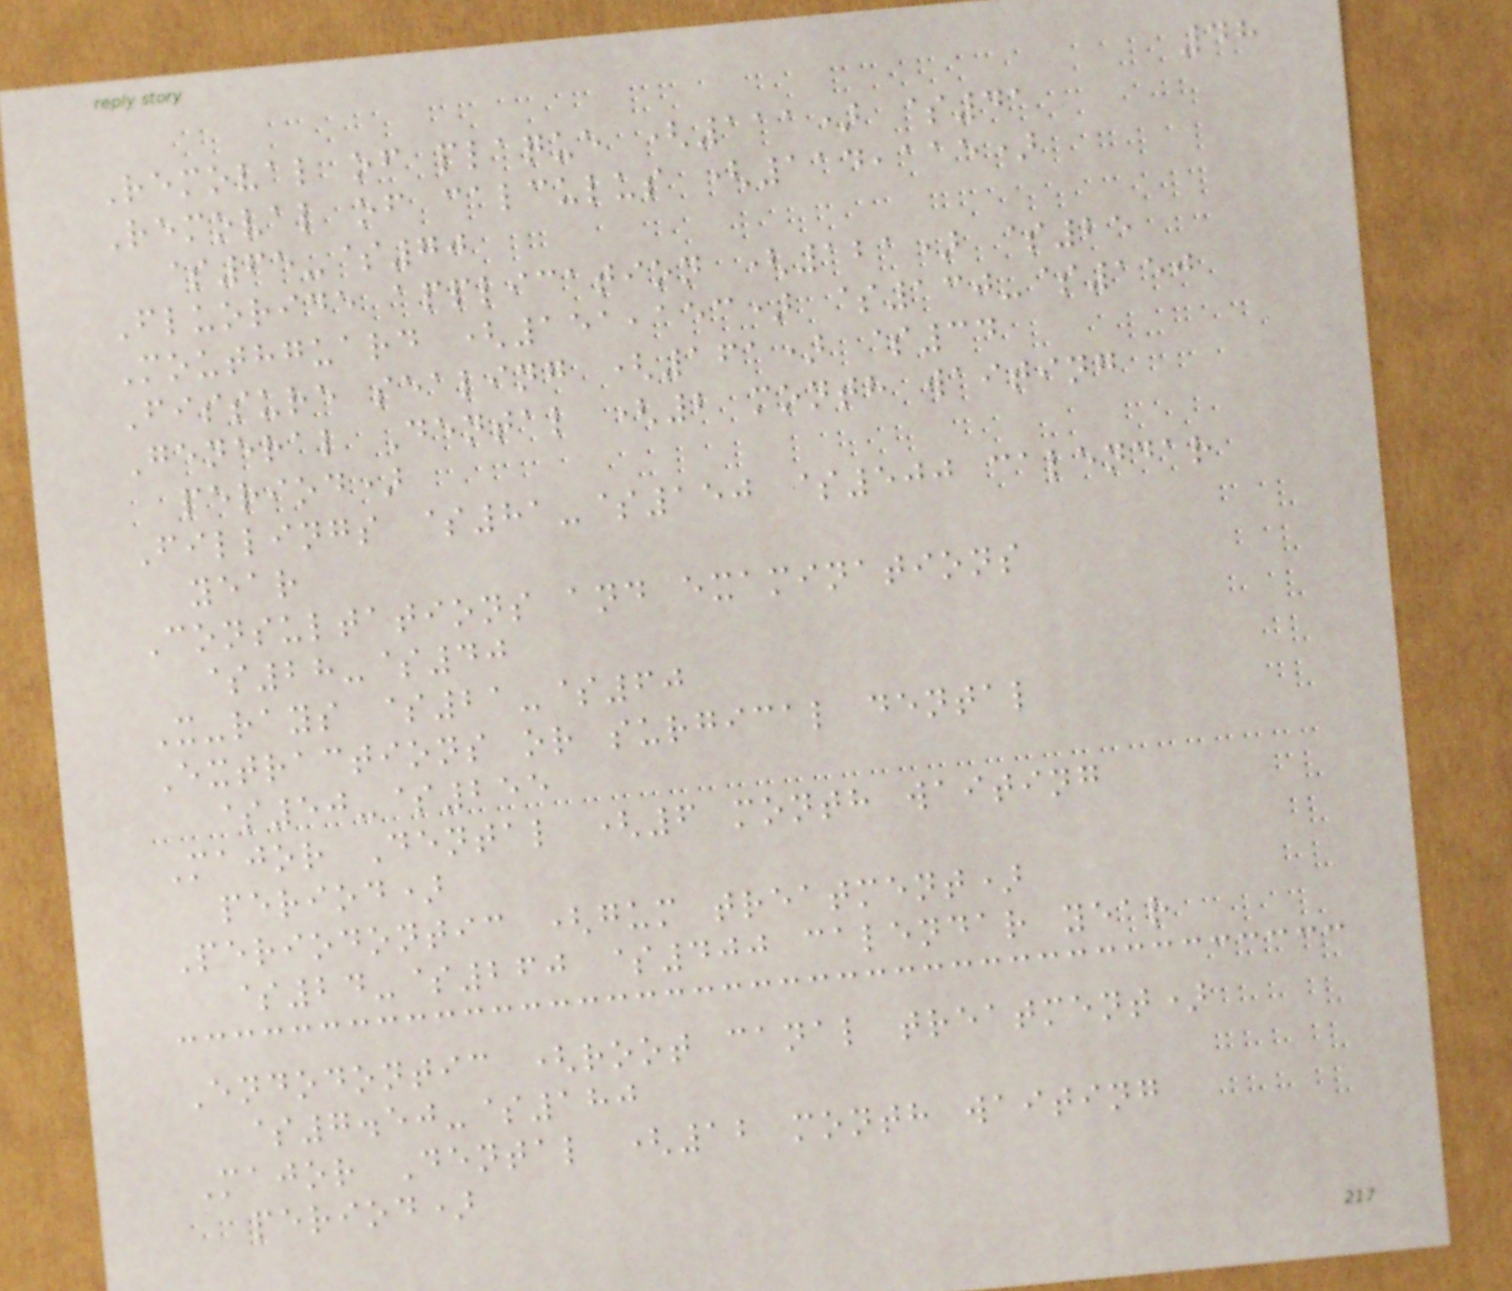48
Removal of plaque (111) $41
Removal of calculus (114,115)
$65-$70
Fluoride application (121) $25
Mouthguard (151,153) $130-$150
Fissure sealing (161) $34
General Dental (2 month waiting
period)
Fillings $81-$150 $500 calendar
year
Consultations and examinations
$28-$40
X-rays $21-$60
Extractions or surgical dental
$50-$255
Major Dental (6 month waiting
period)
Periodontic (gum treatment)
$24-$260 $400 calendar year
Endodontic (root canal treatment)
$7.50-$180
Major Dental (12 month waiting
period)
